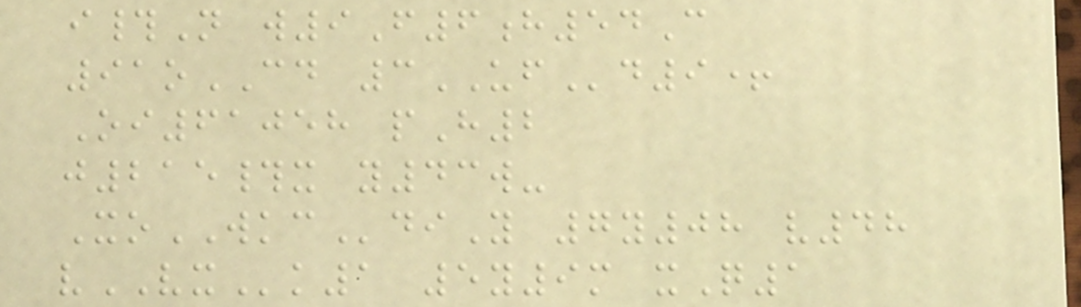i#N w9F6h54C
91oCD 3UFd9+
Oi61058 pH2
j215#x y43w-
XoWKCdiY 7y08 v48
vVXk1 5y9m xQ1
